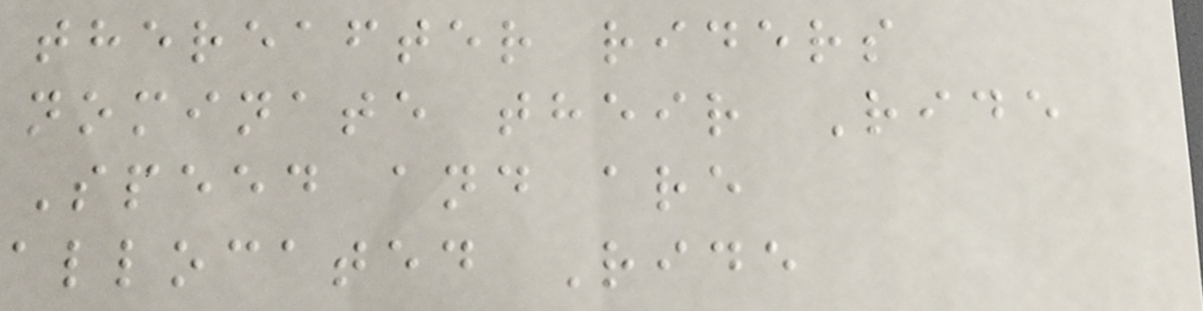thereafter riders
nominate their Ride
Speed and are
allocated Ride
